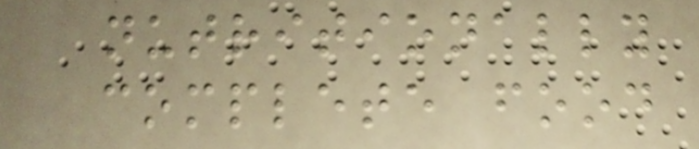nutritionally
complete food
